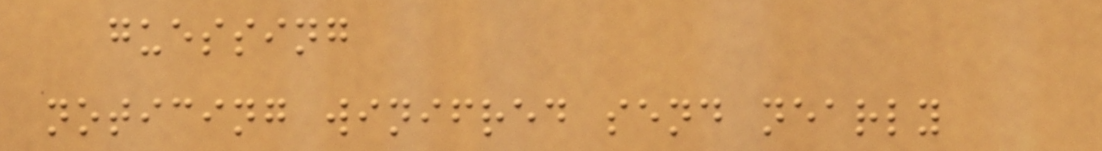guessing
noticing winifred send nearly
